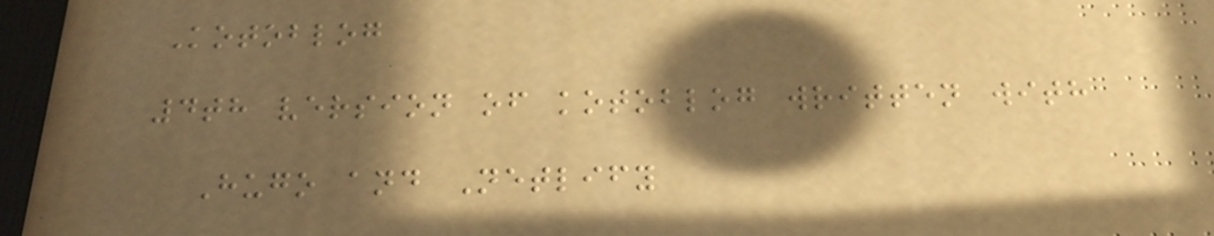Kotoblog
4th version of kotoblog written with
Hugo and Netlify
